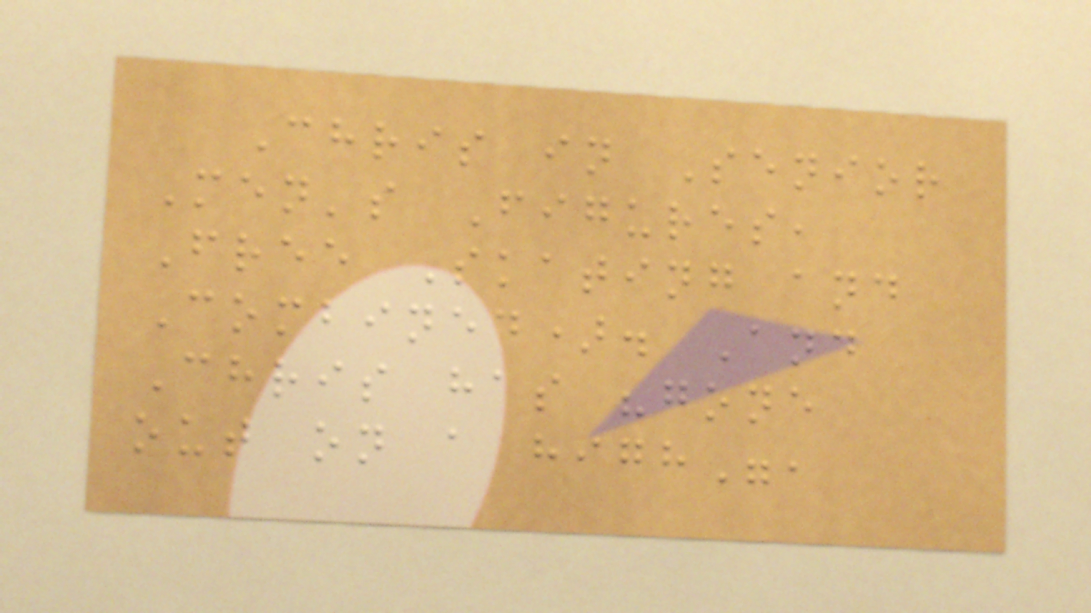Chris in Senior
Men's Figures,
Free Skating and
Combined). And
Chris has "gone
out on a high",
